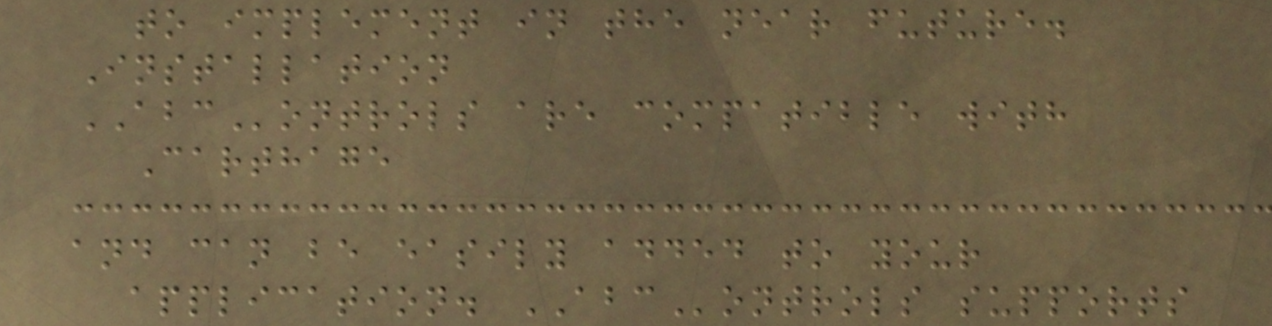to implement in the near future.
Installation
ABControls are compatible with
Carthage
and can be easily added to your
application. ABControls supports
